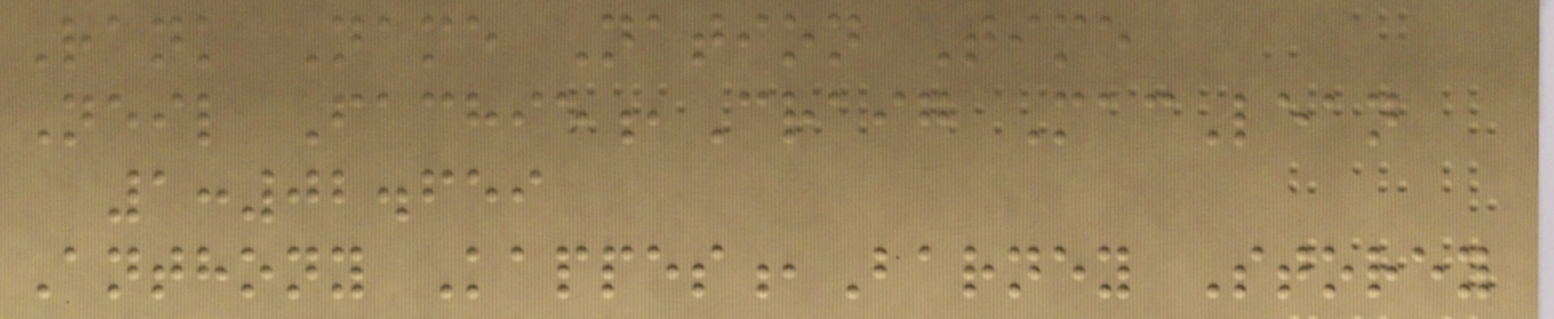Rank Name Nation Time
Neil Fachie,Craig MacLean
1:02.659
Anthony Kappes,Barney Storey
